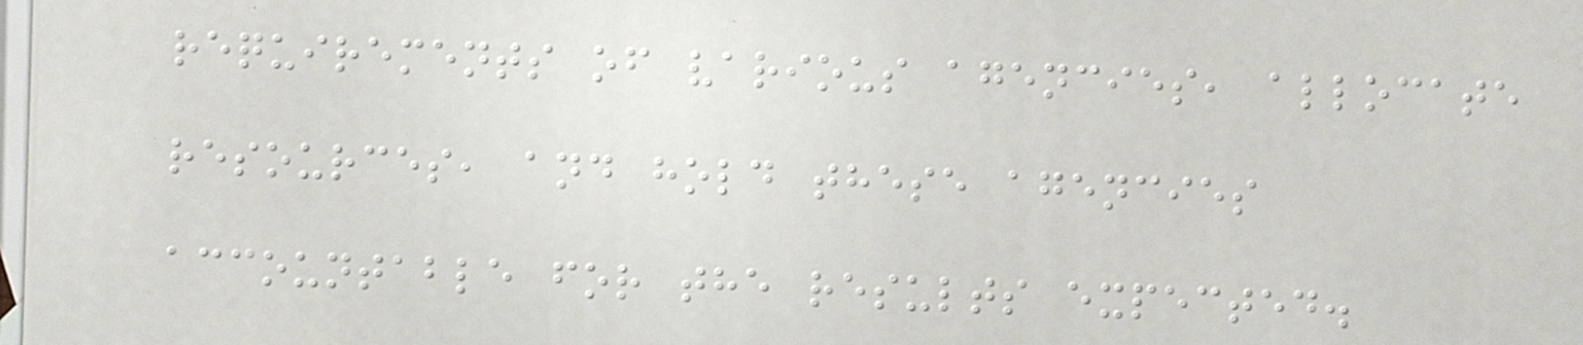requirements of various agencies, allocate
resources, and hold these agencies
accountable for the results expected.
